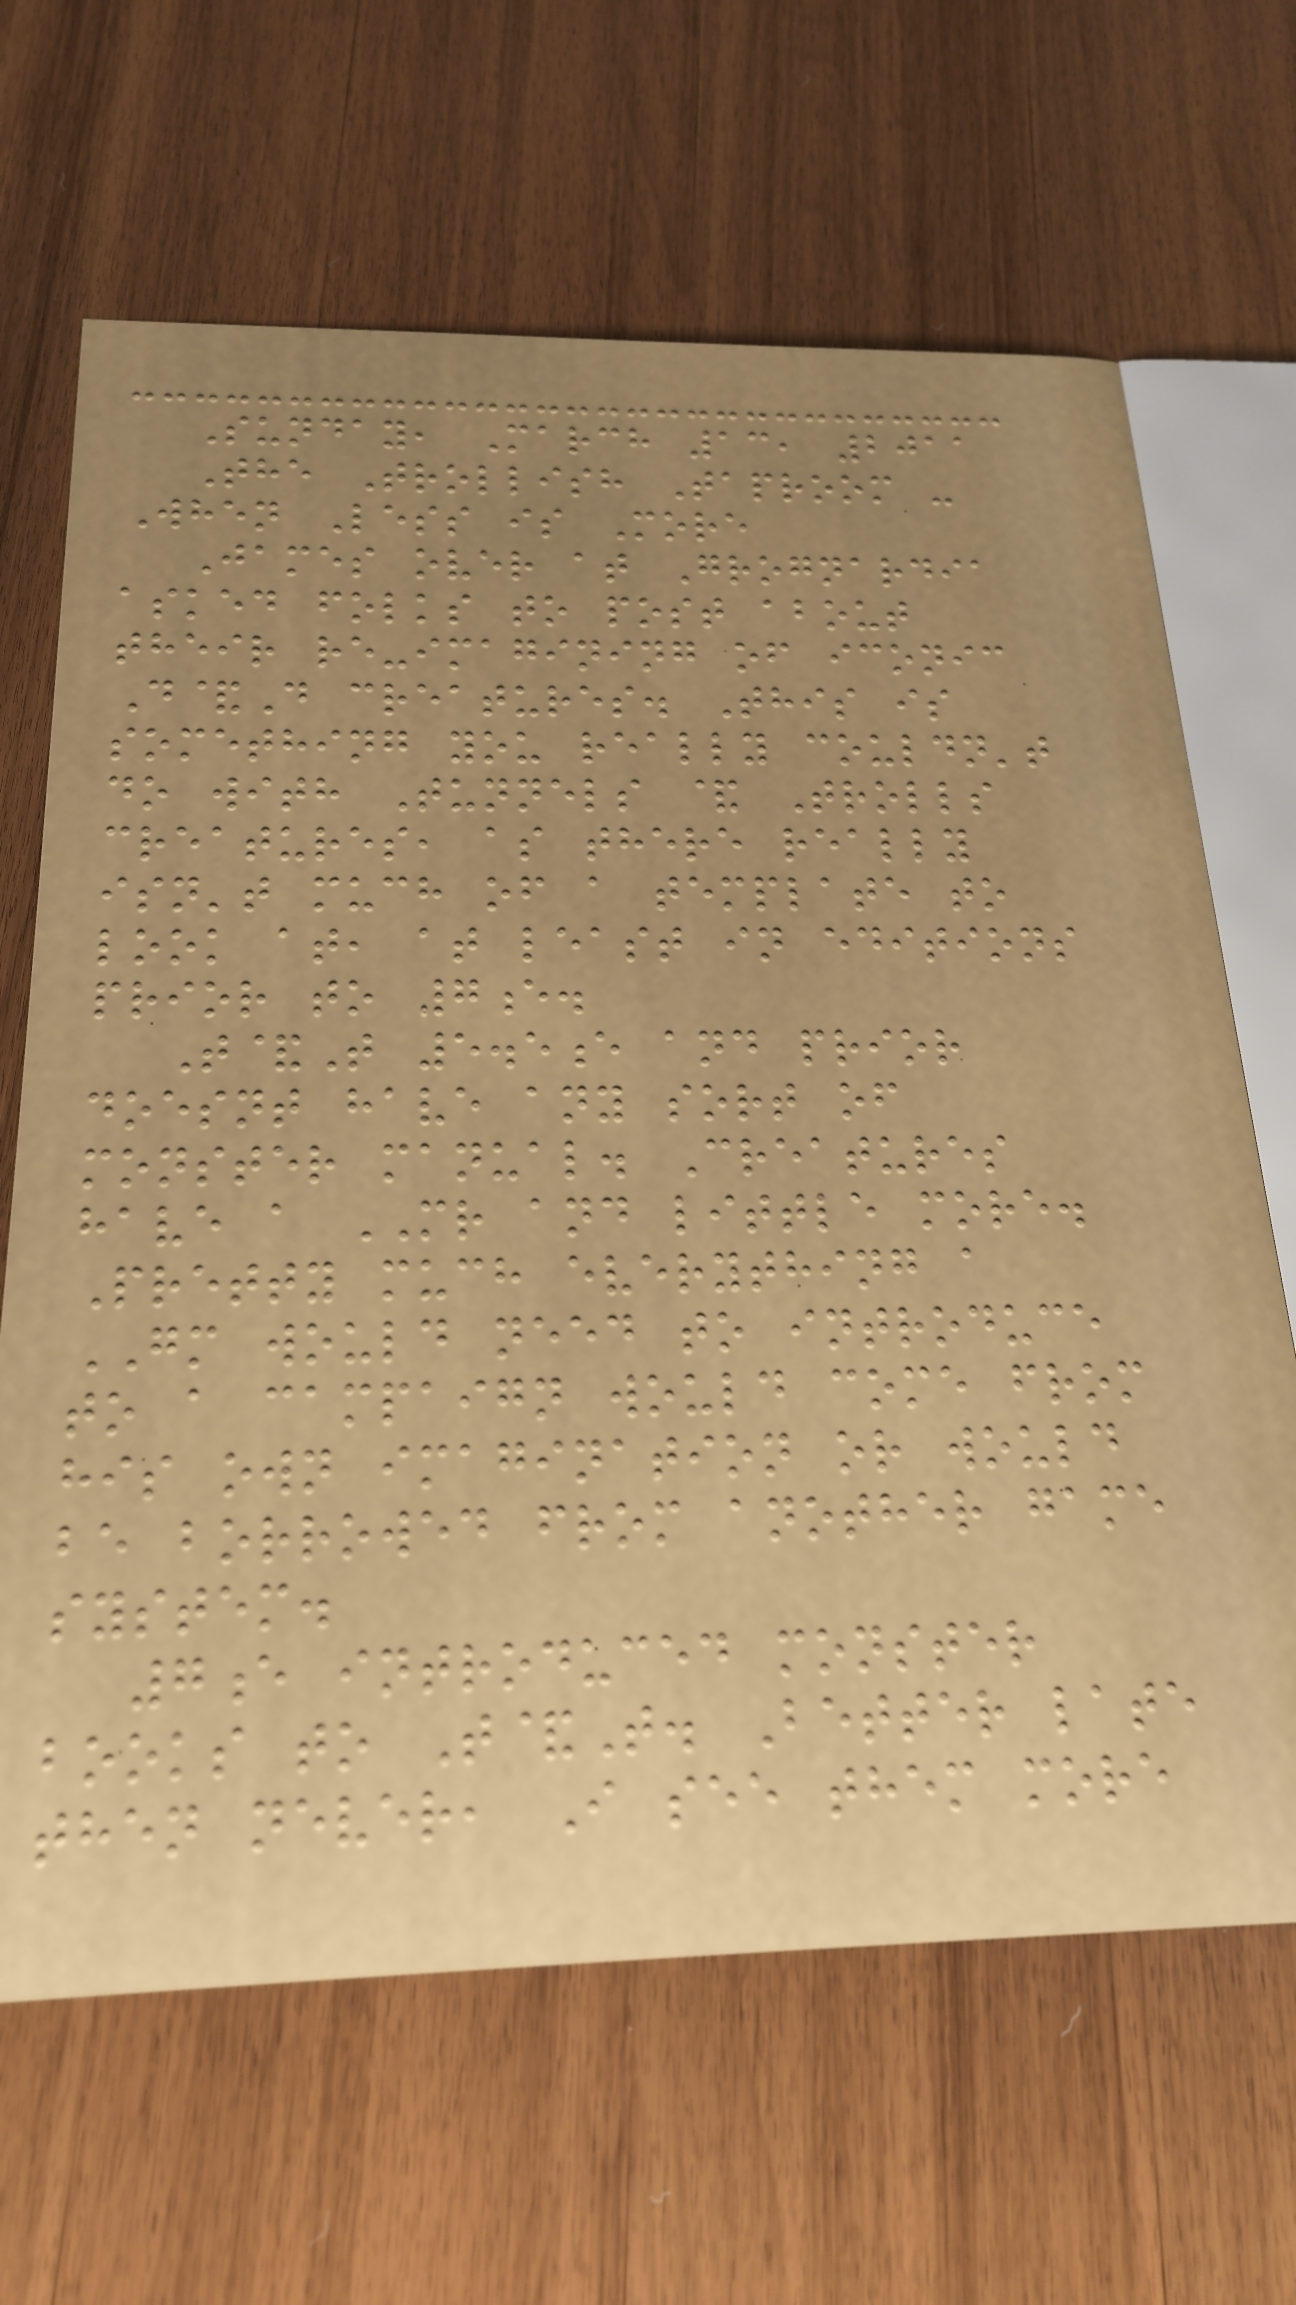Sunday, March 13, 2011
The Trollish Taproom -
When Less is More
James over at Grognardia
asked folks to post about
their re-imagining of iconic
D&D creatures. This is
something you really couldn't
do with Tunnels & Trolls
creatures, as there really
isn't much of a template to
look at, at least in editions
prior to 7e.
T&T 5.5e and prior
doesnt have any sort of
monster manual. Creatures
have a MR and little more.
Pretty much everything a
GM would need to introduce
to a campaign would come from
his own imagination or would
be borrowed from another game
system.
7e introduced monster
books to T&T. Better late
then never, I see them more
